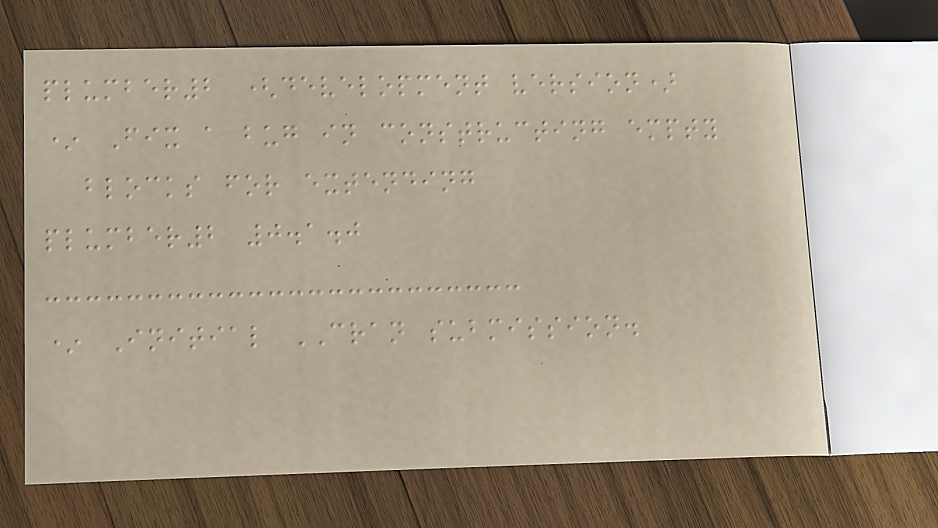plumber2 (development version)
* Fix a bug in constructing empty
blocks for extending
plumber2 0.1.0
* Initial CRAN submission.
